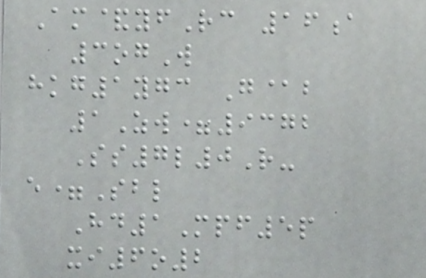Am&yfRc 16a
3ogW
hkg1ygc G@b
1Zw=9372
Ss7l0R-
e=Sbl
Hd1Mpf5p
xi6o2
